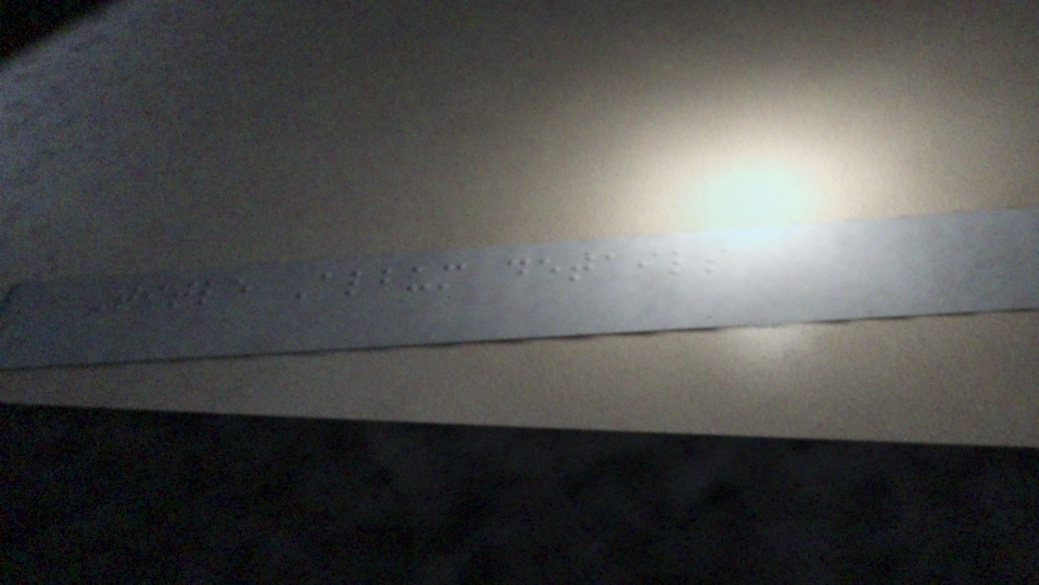Title Album details
